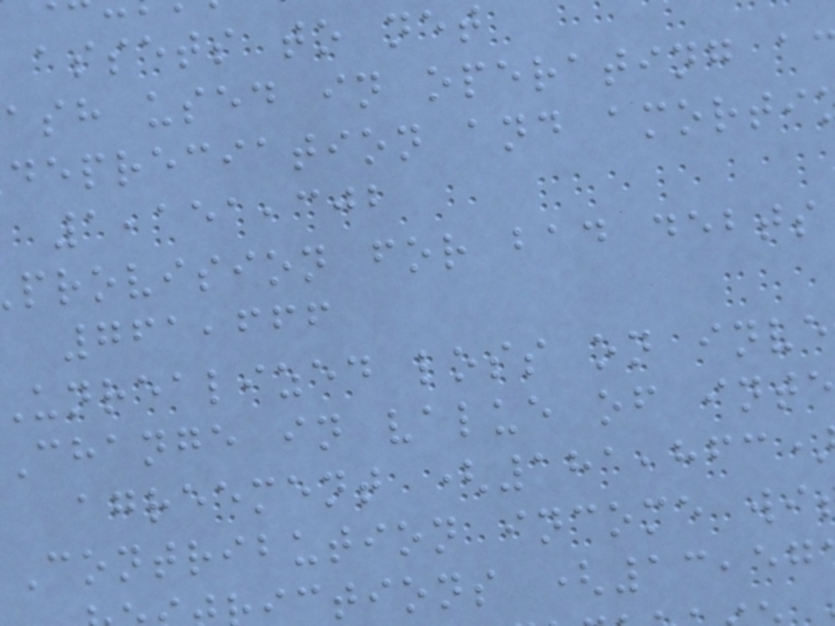assets to net
ash used in operating a
depreciation and amorti
1,151,302
provision for bad debts
761,666
unrealized loss on inve
Change in value of inte
agreement (181,863
Contribution income wi
ctions (13,57
